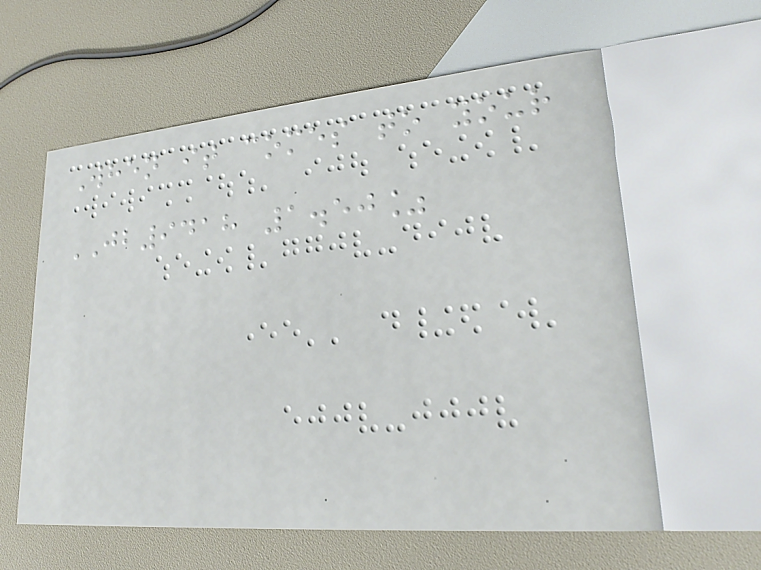When it comes to your
JB9418 1.50%
